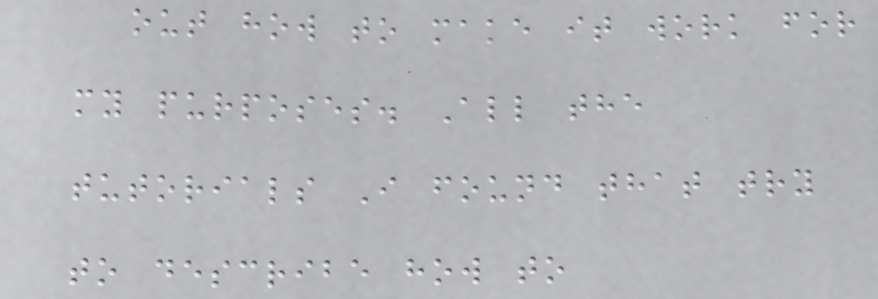out how to make it work for
my purposes. All the
tutorials I found that try
to describe how to
